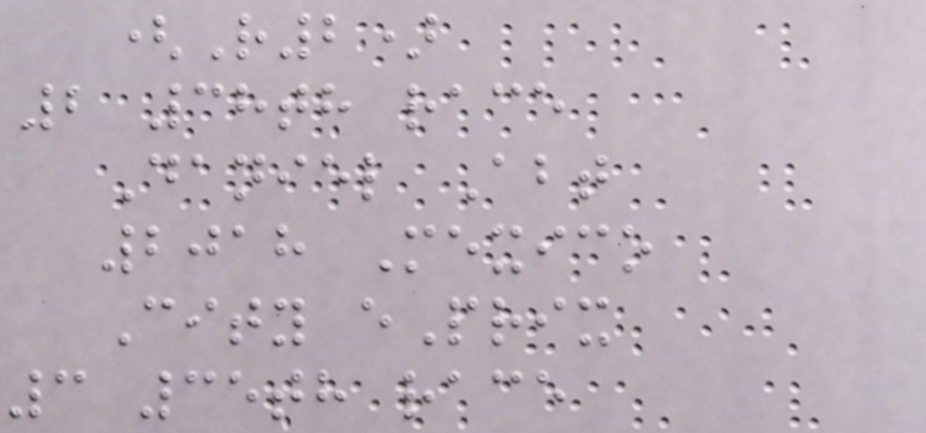(R2)
2 38th race
Daniel Abt
2018 Mexico
City ePrix
3 35th race
